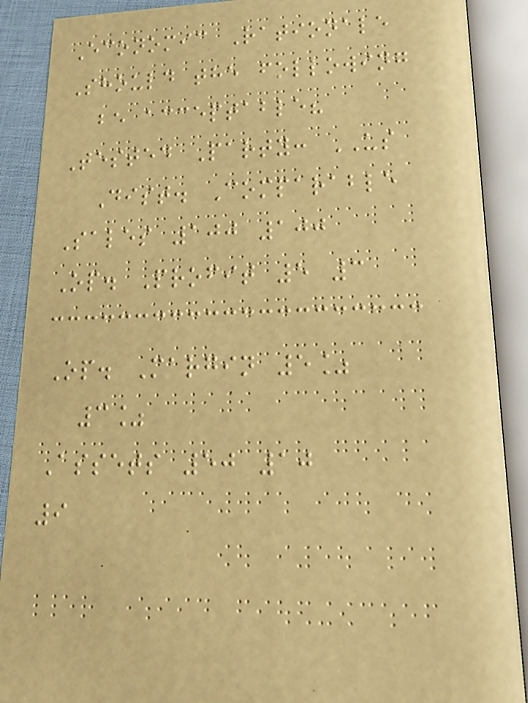Economic Rationale
Should the following
be acceptable?
Tested Party: US
Dist. Comparable
Sales 100 100
Op. Profit 5 3
Op. Margin 5%
3%
Assets 50 10
9
